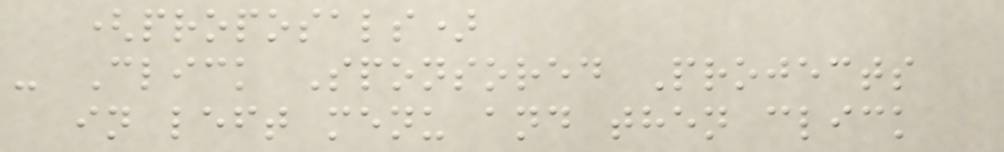(proposals)
- Click Sponsored Projects
in left menu and then click
